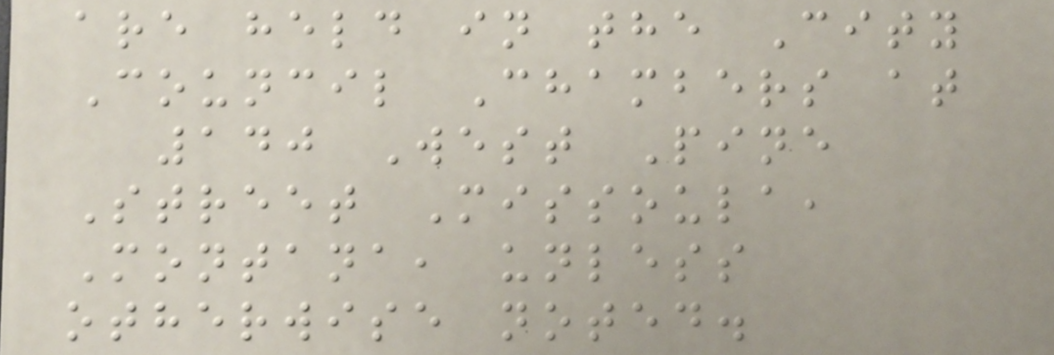are held in the City
Council Chambers at
140 West Pine
Street Missoula,
Montana, unless
otherwise noted.
